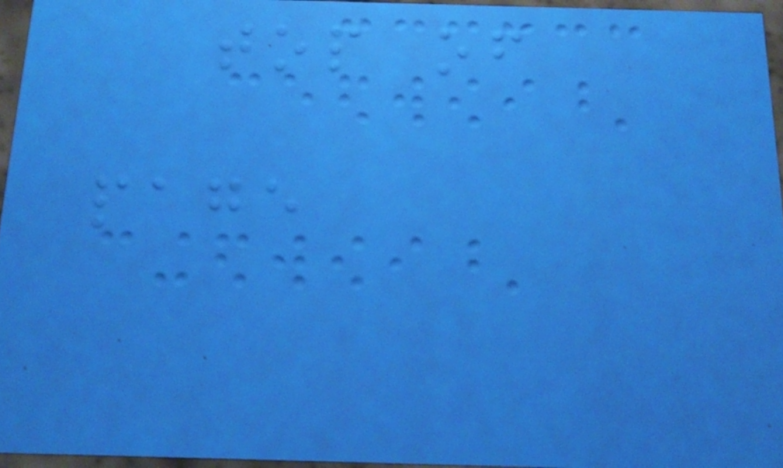top of
page
